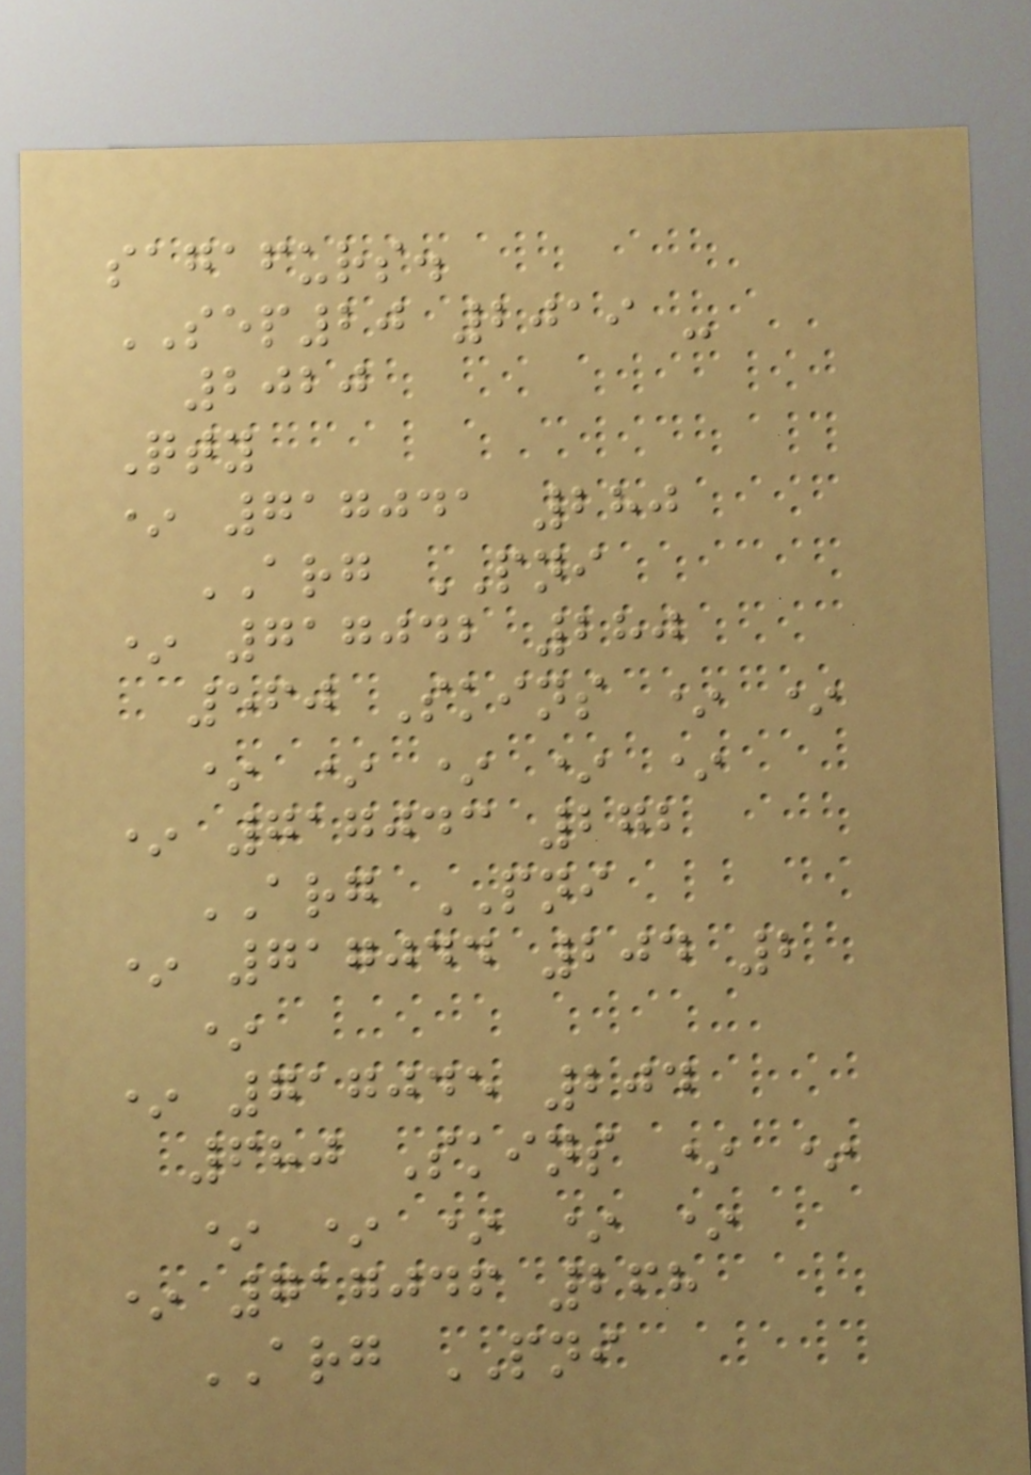sagafurs.
SEP20 2019 -
2020
Qty
* 717041 280
ARG PNI
* 717042 280
560 Skins * *
* * * * *
* 717043 272
ARG PNI
* 717044 204 2
*
* 717045 204
680 Skins * *
* * * * *
* 717046 268
ARG PNI
